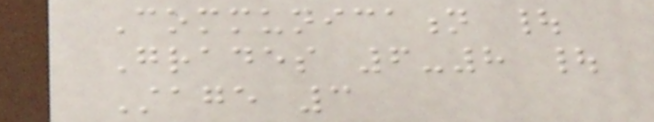Communication |
Grades 6-8 |
Stage 3
